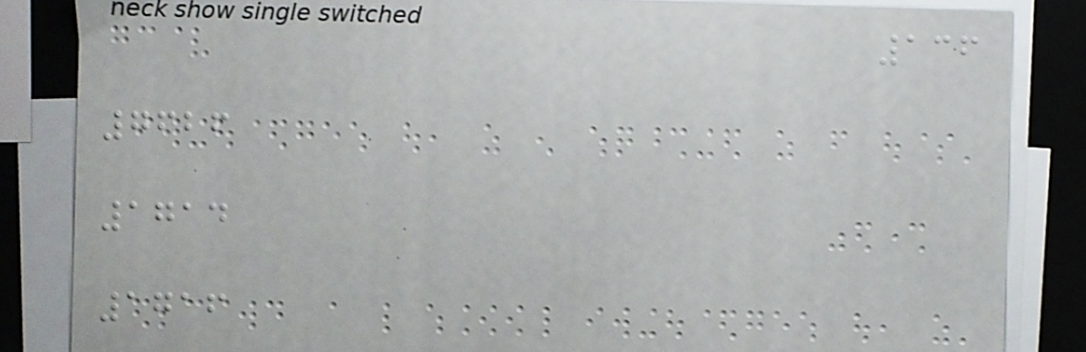136
7626
1714
1716
